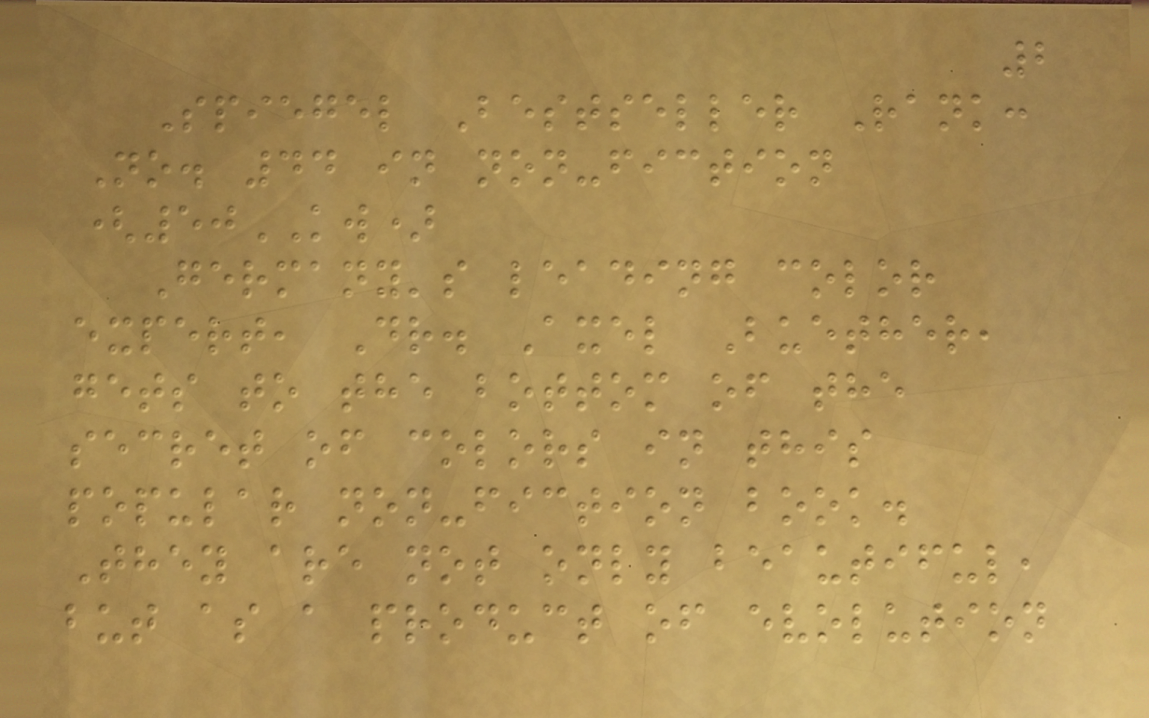2
Spiegel Bestseller Rank:
No. 44 in non-fiction
(50KW)
Germany's leading color
expert, Dr. Axel Buether,
gets to the bottom of the
secret of colors in this
popular non-fiction book.
They are not only beautiful,
but as a product of evolution
